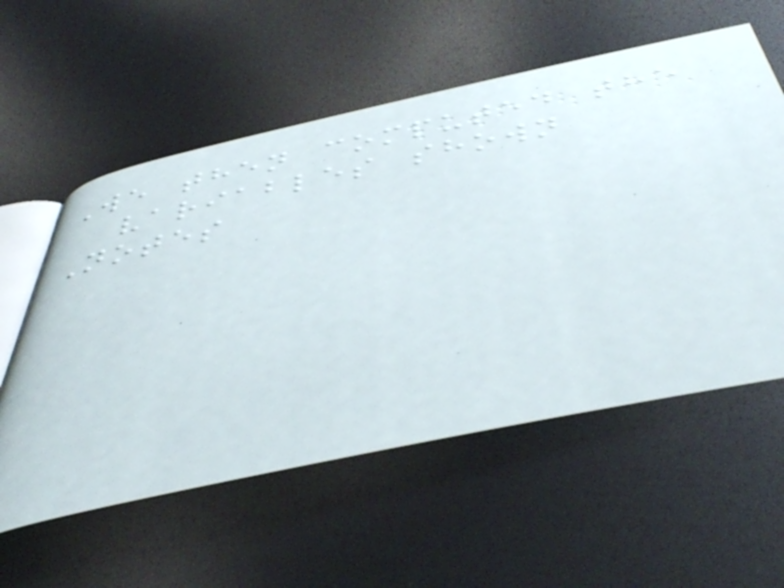We then computed the
variables shown
Notes
